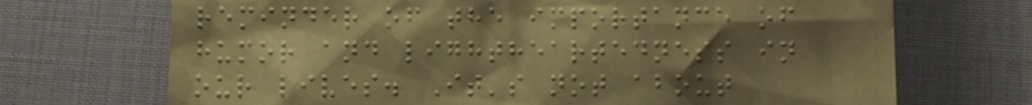reminder of the importance of
humor and lightheartedness in
our lives. It's not about
